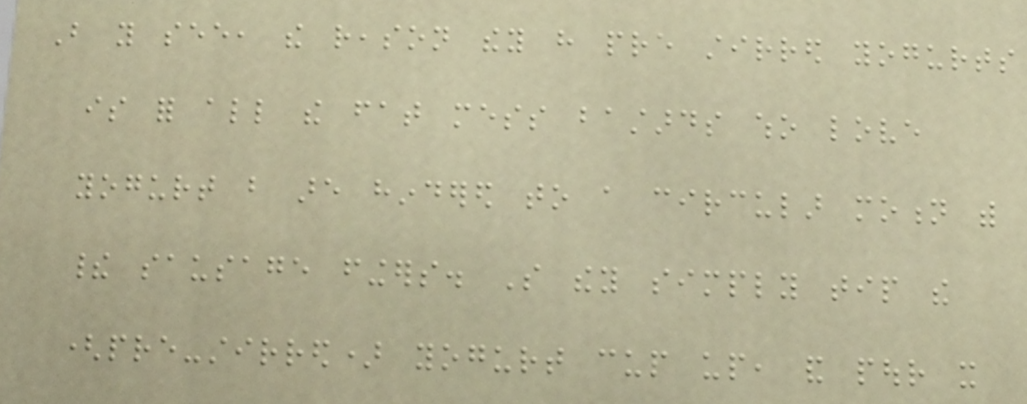But you see, the reason they have pre stirred yogurts
is for all the fat mess bastards who love
yogurt but are hindered to a circular motion with
their sausage fingers. So they simply tip the
(pre-stirred) yogurt cup up, and pour it
